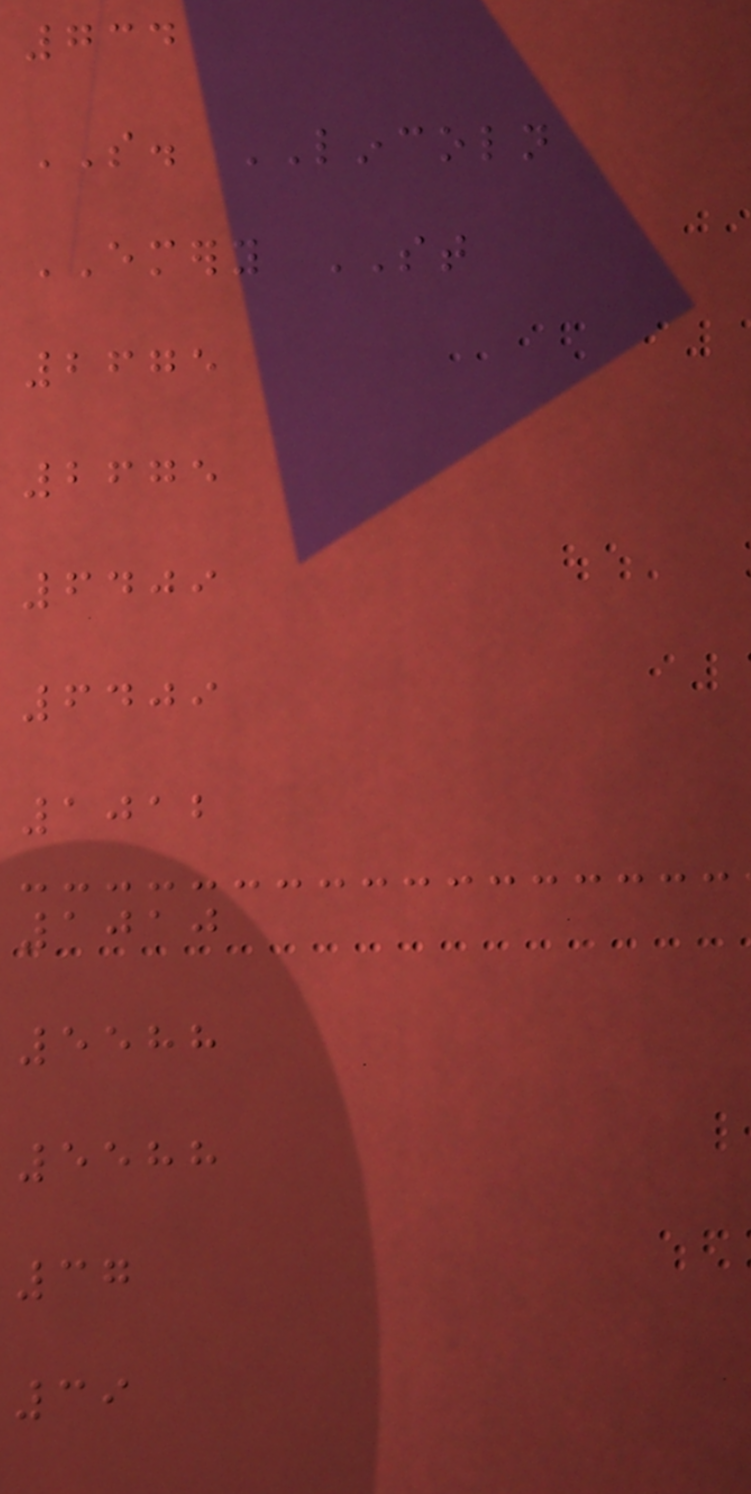734
SO. LINCOLN
EMERY ST
2675
2675
6409
6409
1012
1010
5588
5588
37
39
